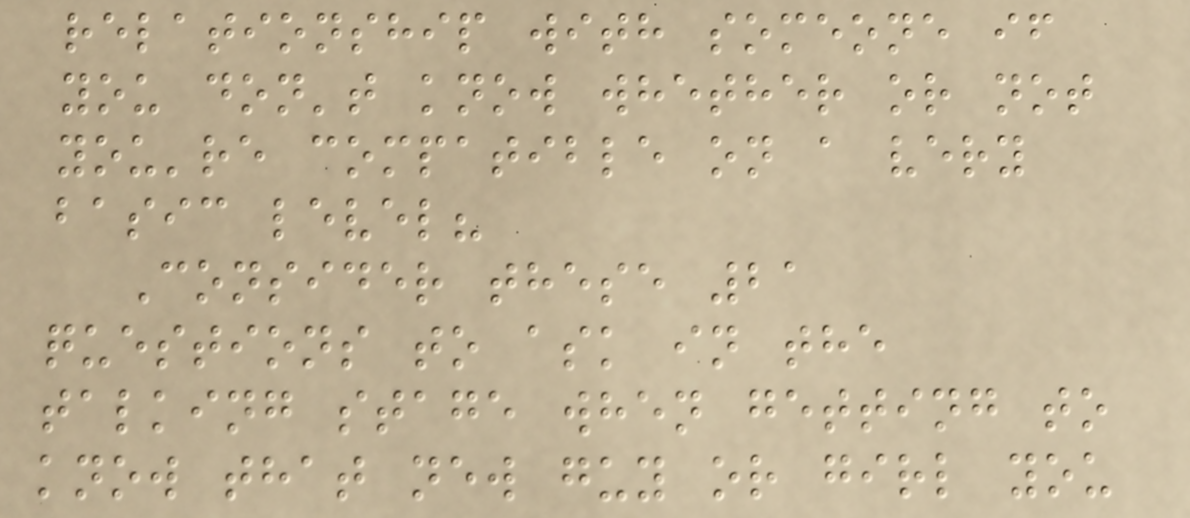relationship with someone if
you don't know whether or not
you're compatible on a very
basic level?
Consider these 21
questions to ask in the
talking stage when getting to
know that new guy or girl you
